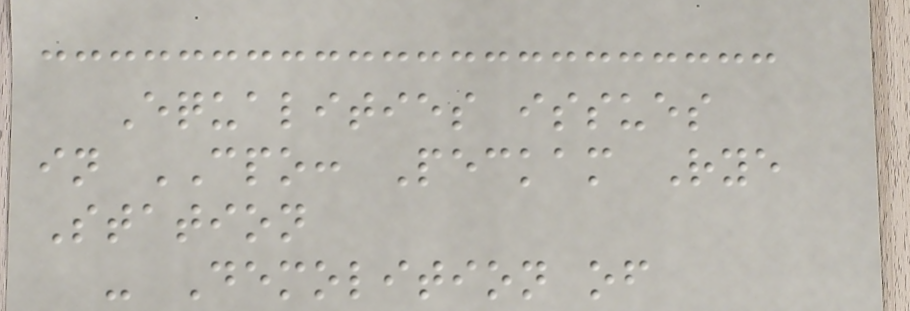Equalities issues
in CPO: Peckam Rye
Station
- Demolition of
